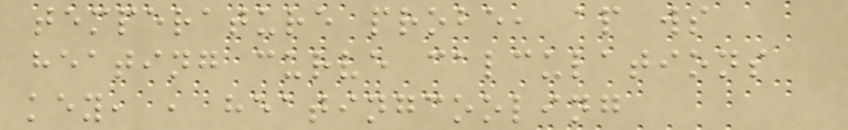temperature probe, ap ws
heating curve calculations
key, , heatingcooling
